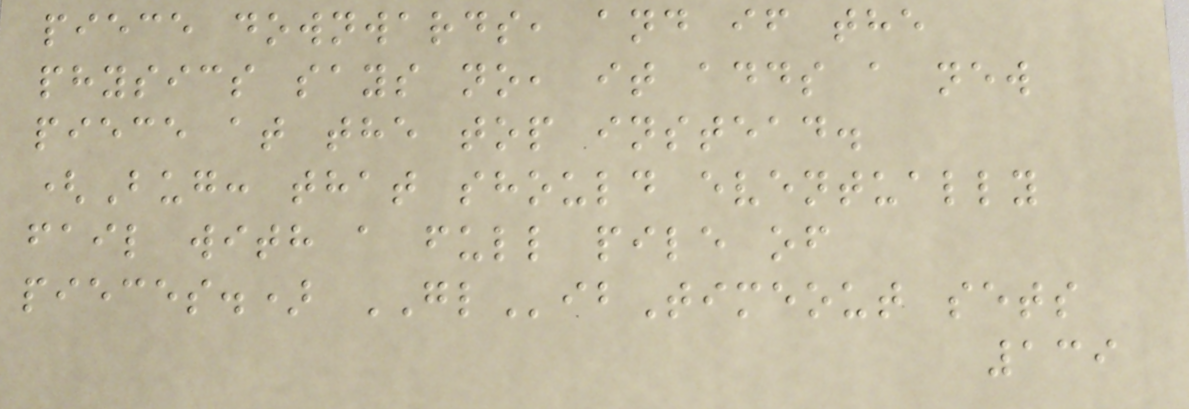piece downwards, and if the
physics says no, it adds a new
piece at the top instead.
(Bug: that should eventually
fail with a full pile of
pieces.) GLibTimeout sets
139
